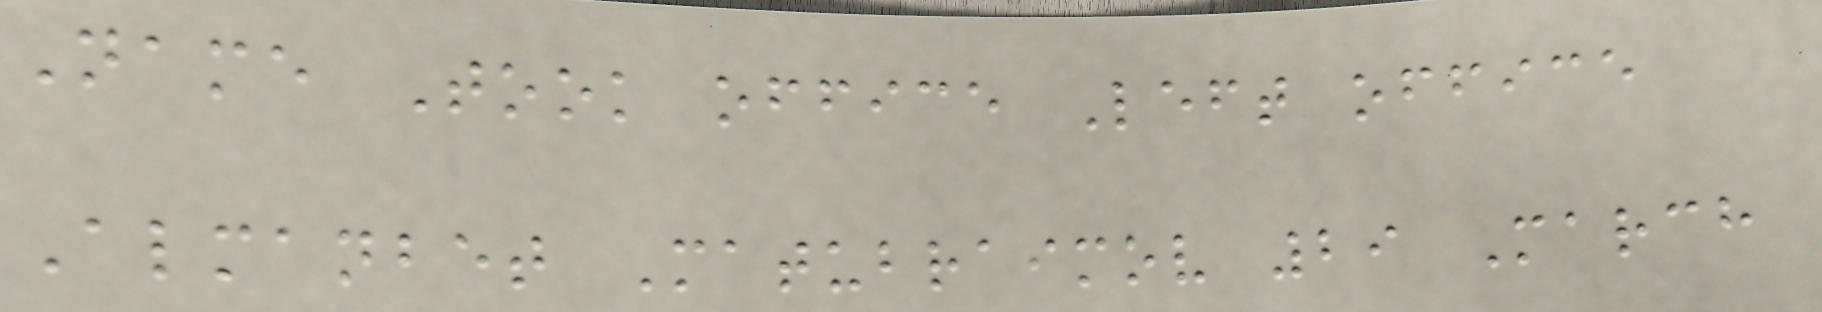Name Took office Left office
Almanbet Matubraimov 29 March
